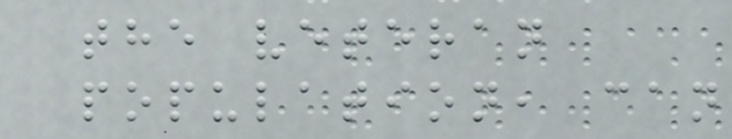the veteran
population, can
